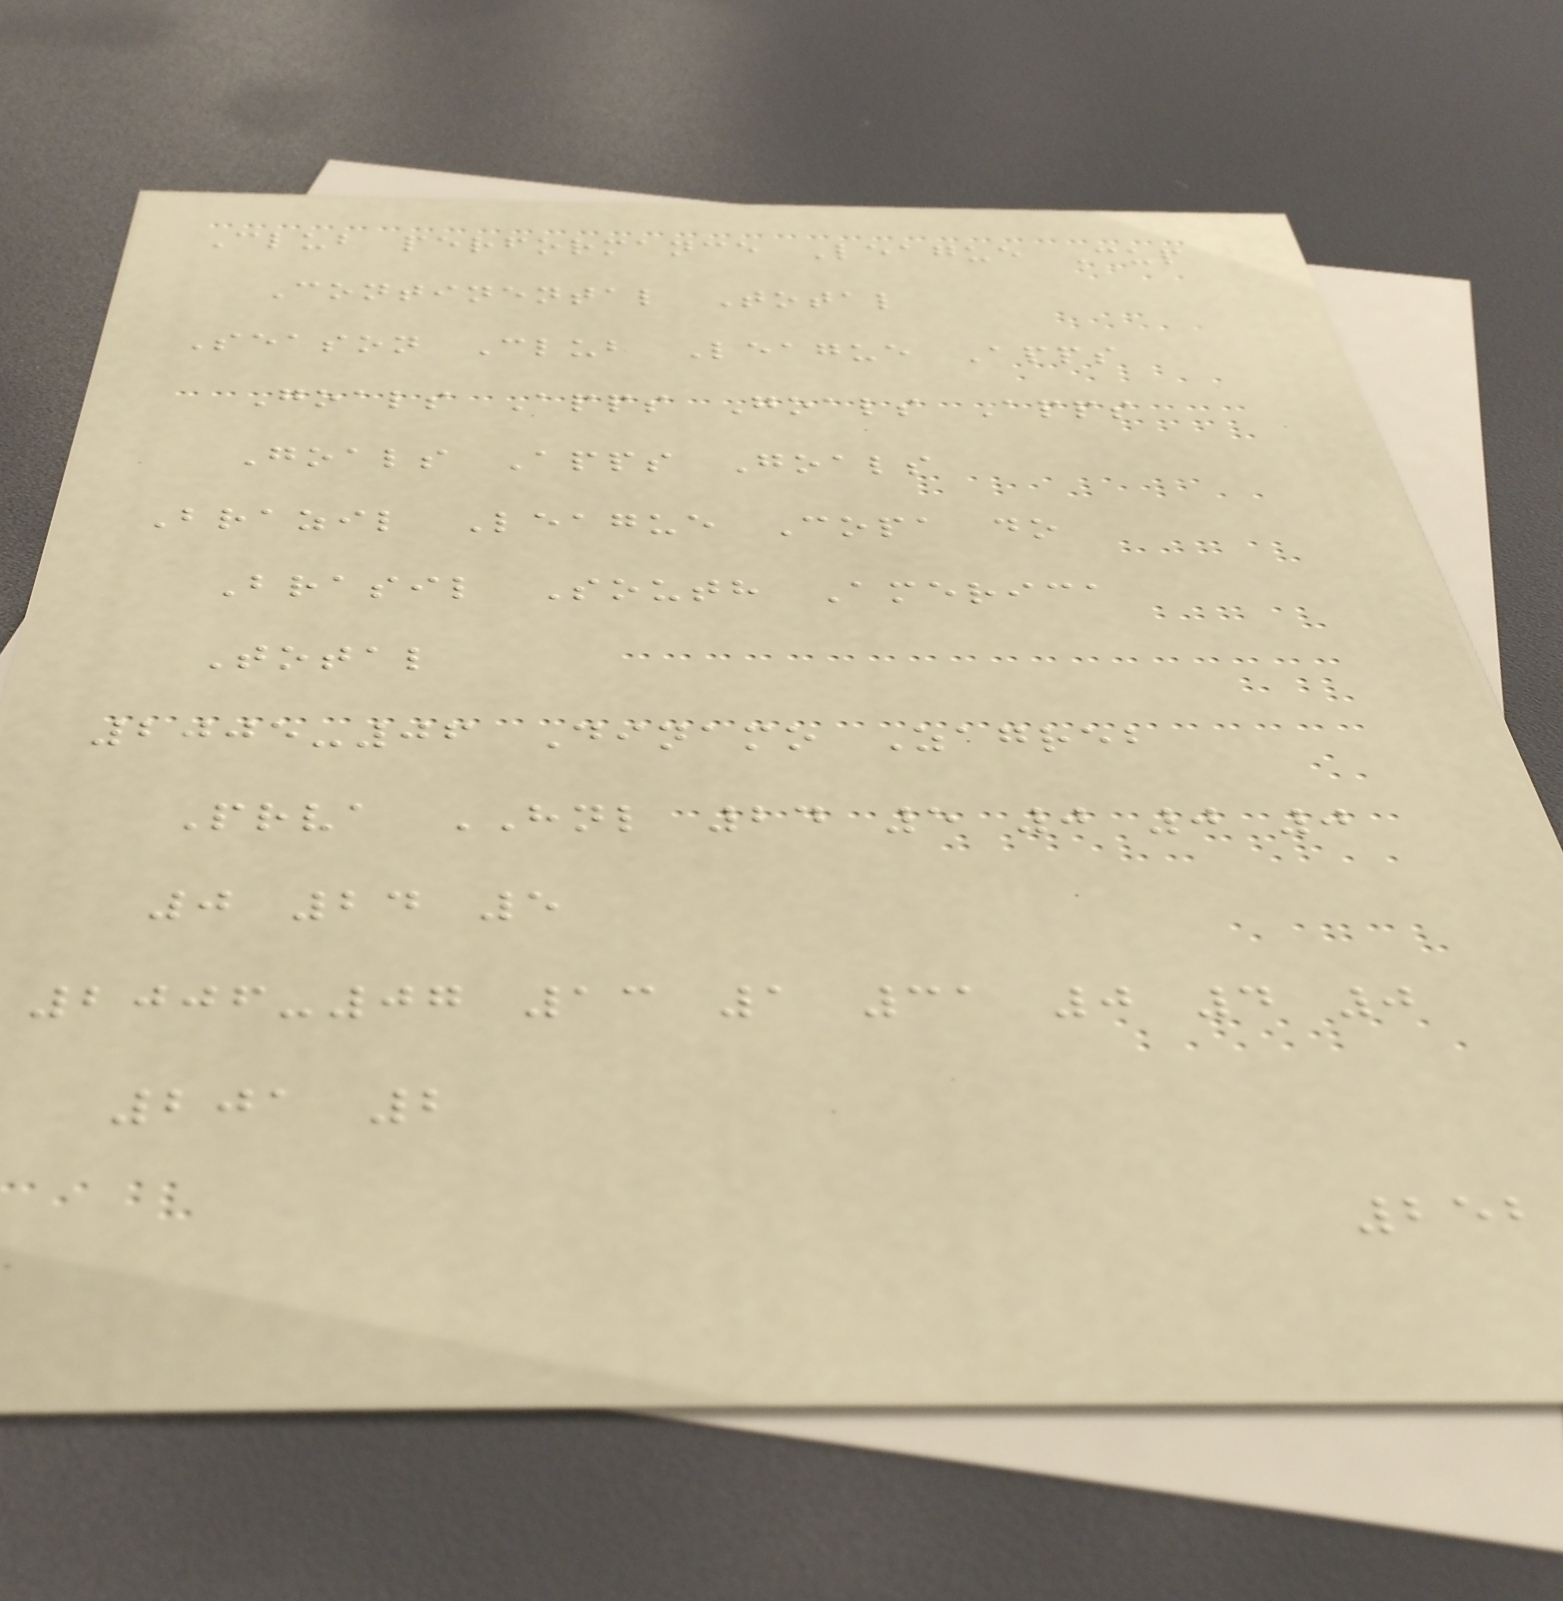Club performance League Cup
Continental Total
Season Club League Apps
Goals Apps Goals Apps
Goals Apps Goals
Brazil League Copa do
Brasil South America
Total
2005-06 Dinamo Zagreb
Prva HNL 24 5 0 0 0
0 24 5
2006-07 13 1 31 0 4 0
201 2
252
